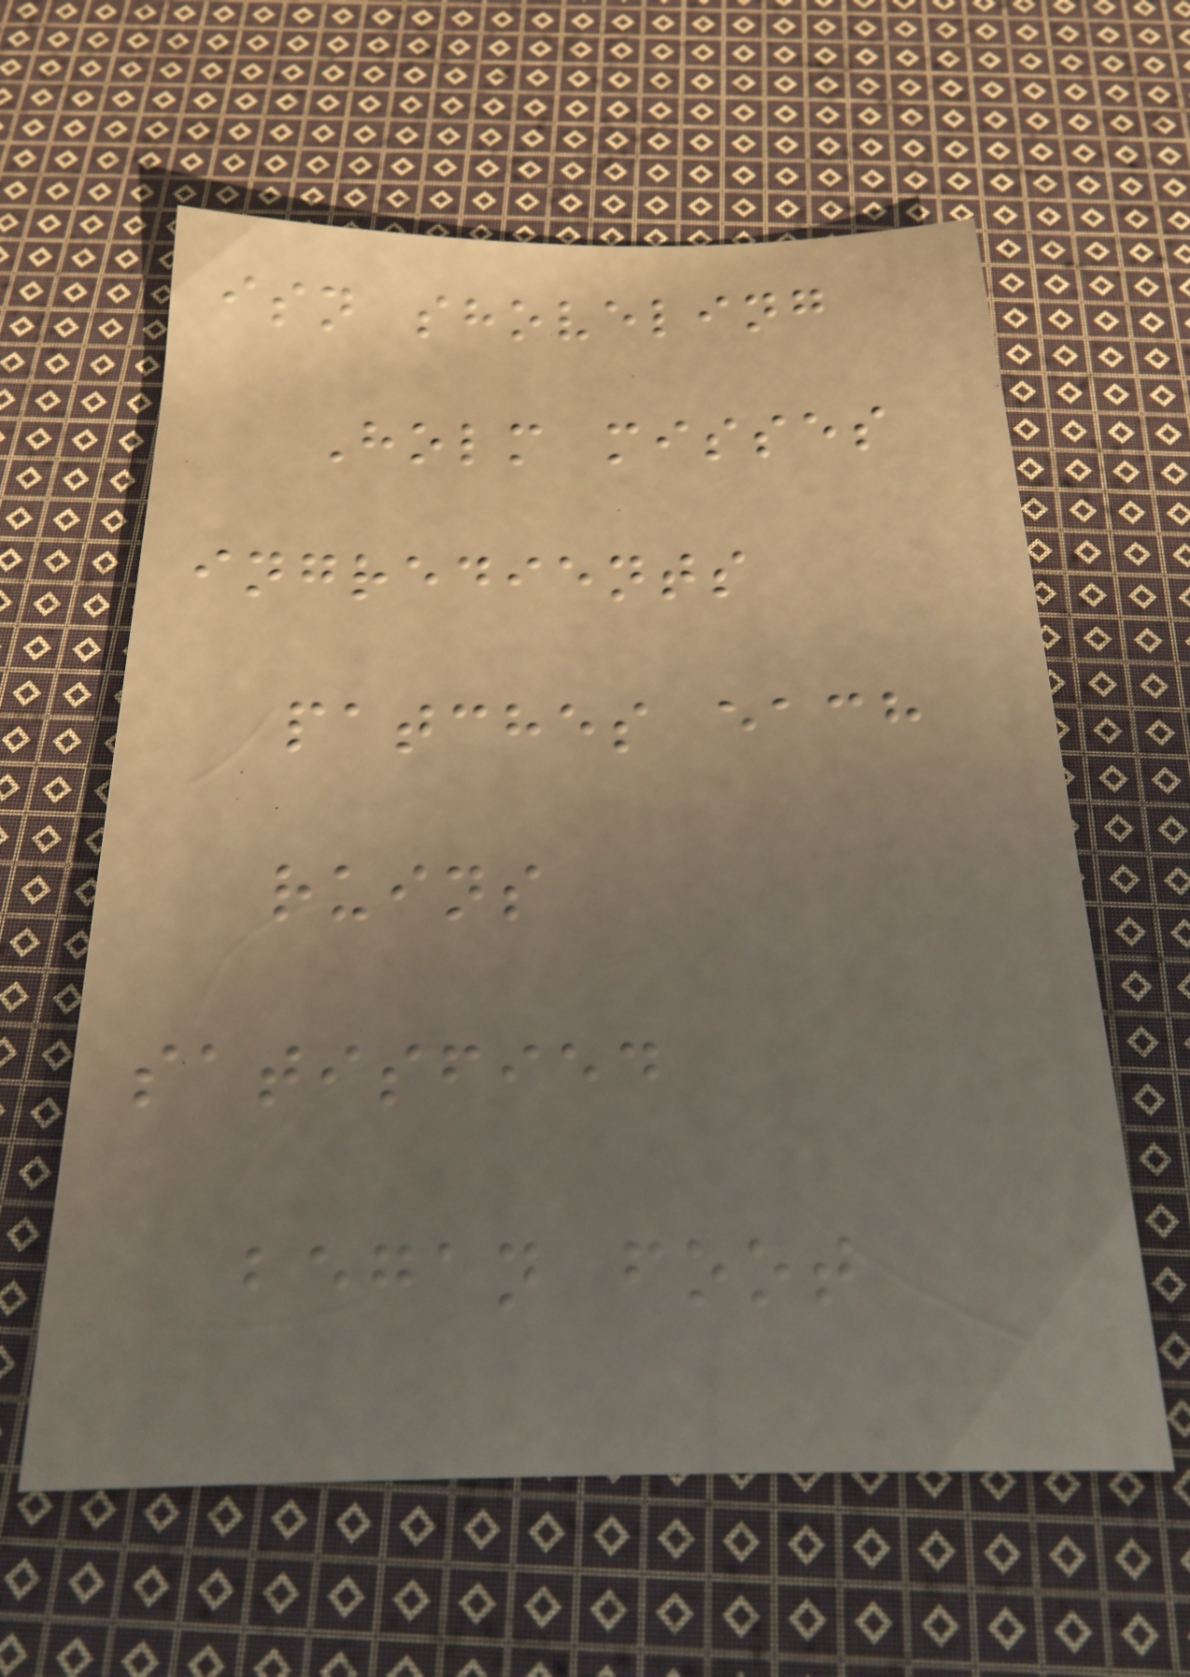isn shoveling
Holm misses
ingredients
patches each
ruins
satisfied
began foot
